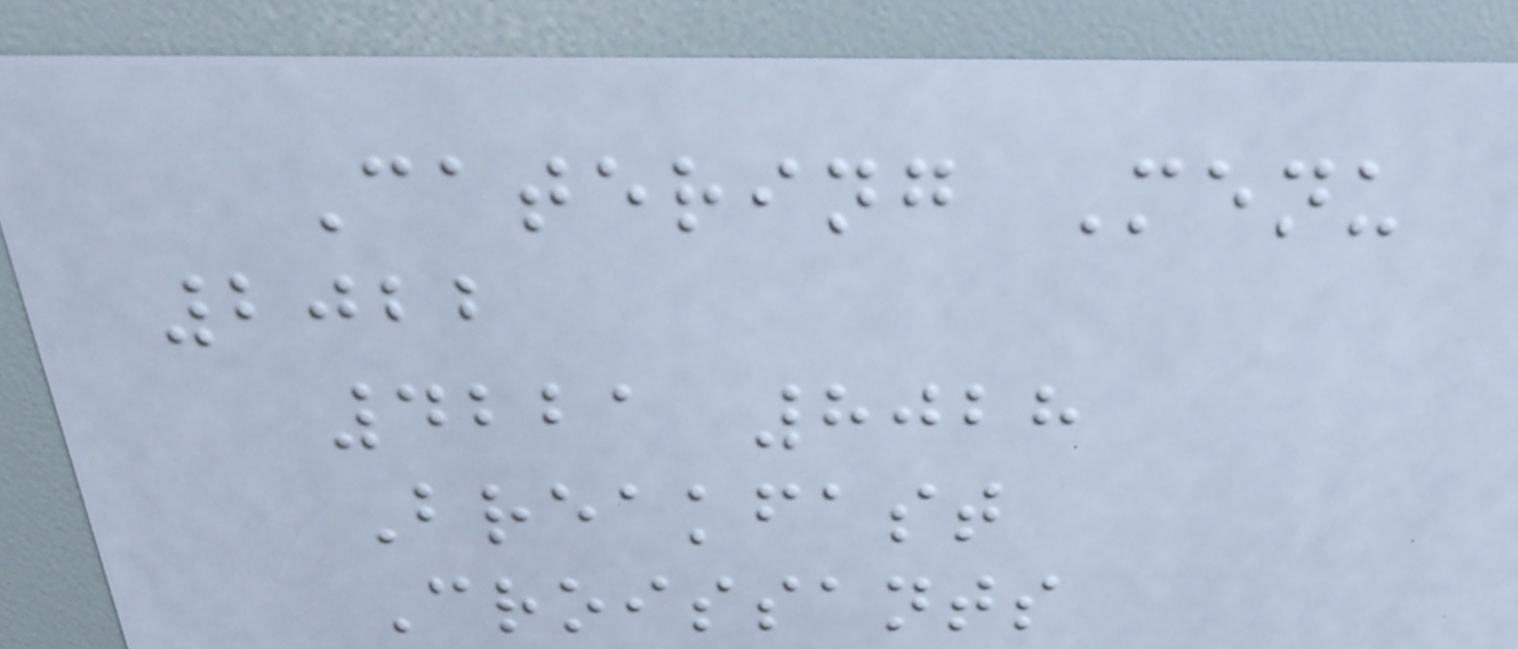Catering Menu
2022
4221 8028
Breakfast
Croissants
